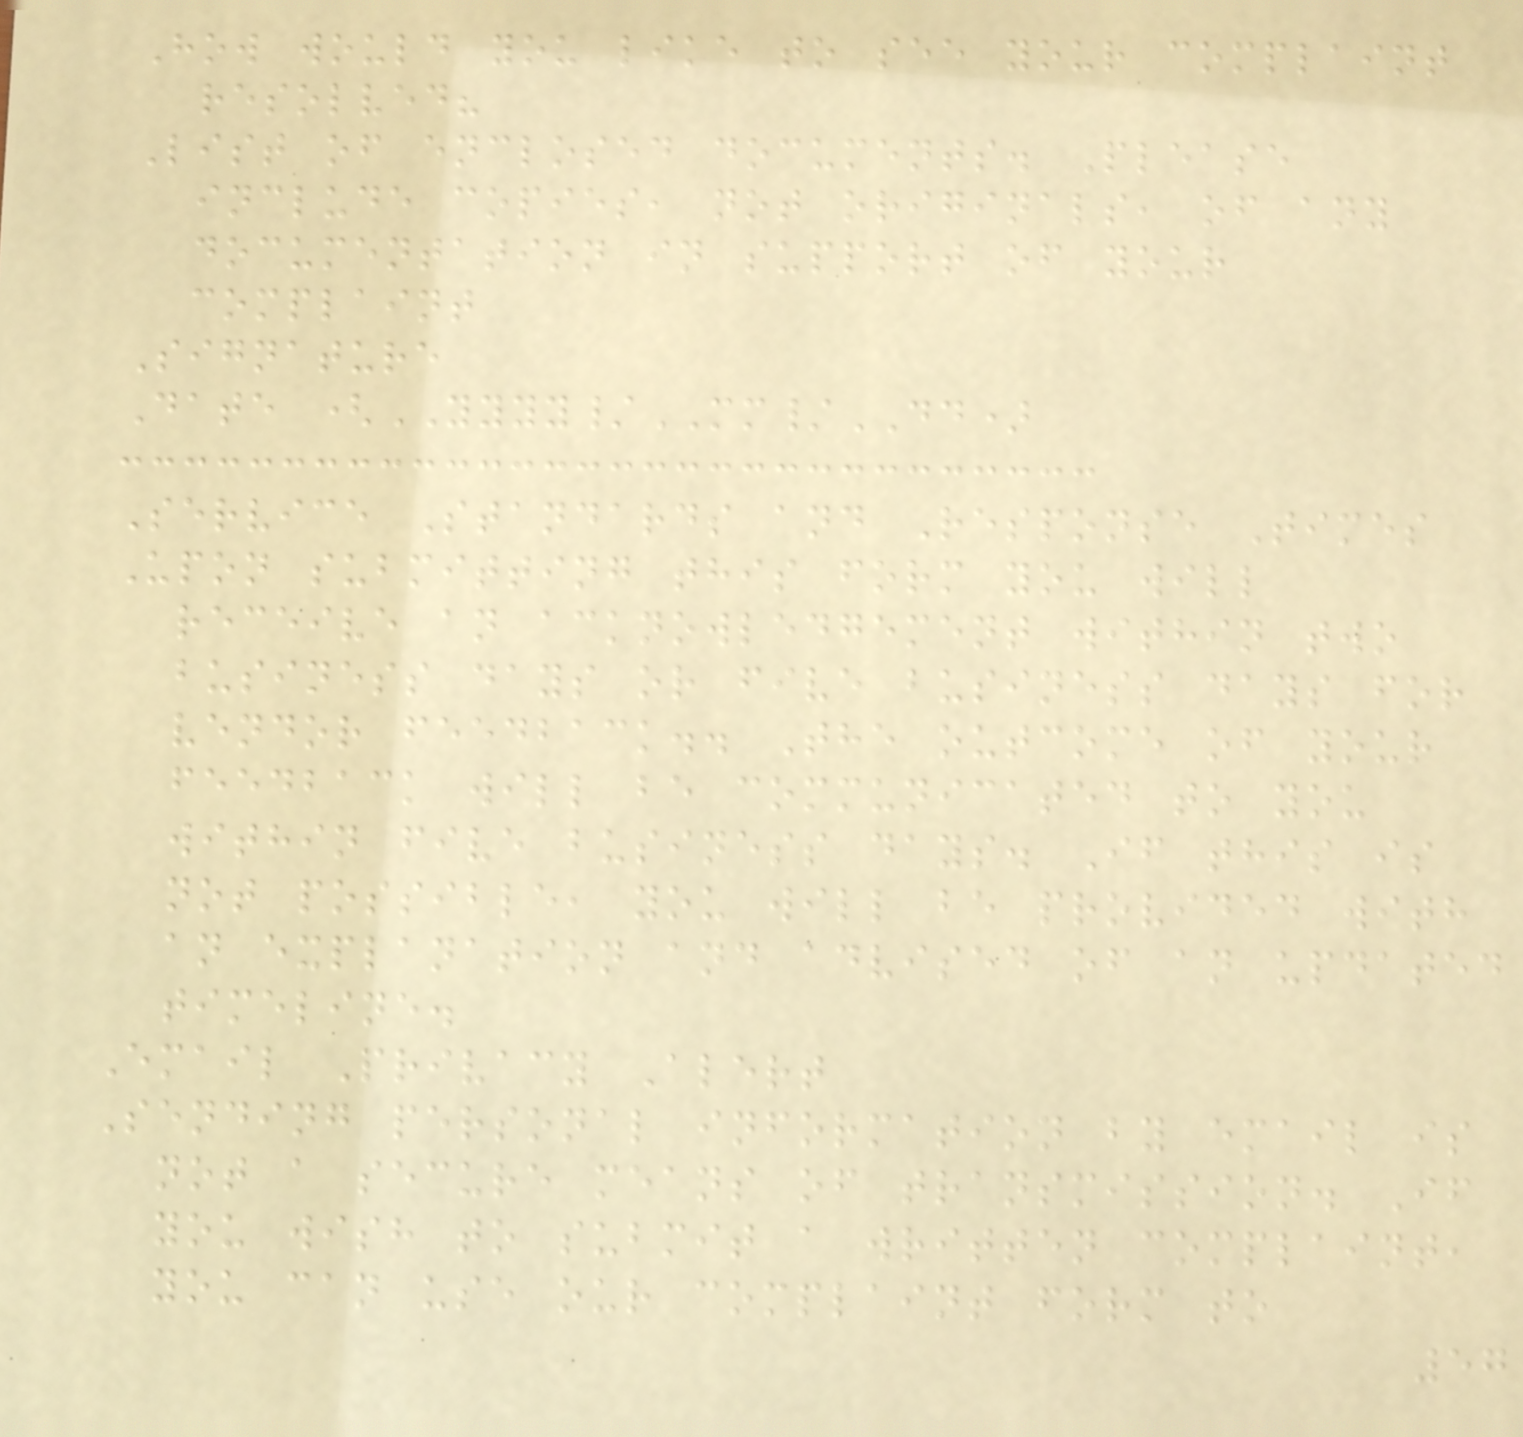How would you like to see your complaint
resolved?
List of enclosed documents. Please
include copies, not originals, of any
documentation in support of your
complaint
Signature
Date (YYYY/MM/DD)
Service Standards and Response Times
Upon submitting this form you will
receive an acknowledgement within two
business days or five business days for
vendor feedback.. The outcome of your
feedback will be communicated to you
within five business days. If this is
not possible, you will be provided with
an explanation and advised of an updated
timeline.
Email Privacy Alert
Sending personal information by email is
not a secure means of transmission. If
you wish to submit a written complaint,
you can use our complaint form to
57
